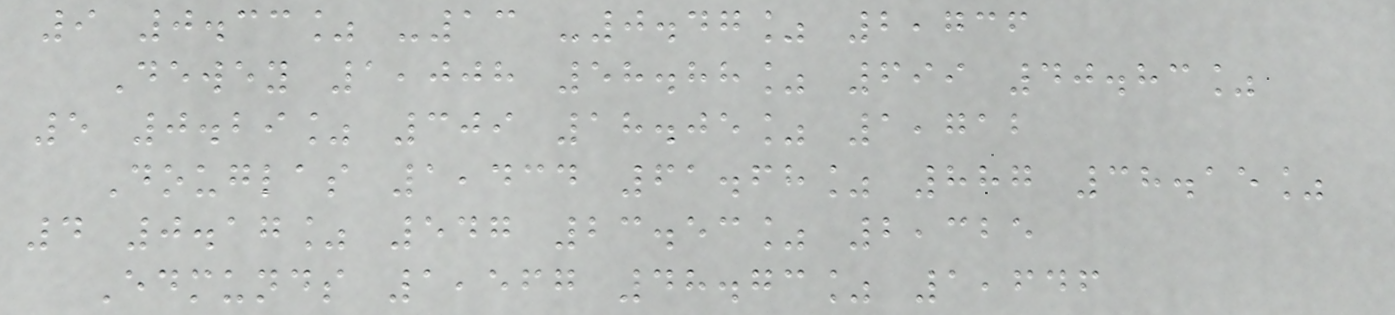9 0.33% -13 -0.47% 2,736
Dewey 1,008 58.88% 699 40.83%
5 0.29% 309 18.05% 1,712
Douglas 1,434 61.68% 887 38.15%
4 0.17% 547 23.53% 2,325
Edmunds 1,567 48.73% 1,646
